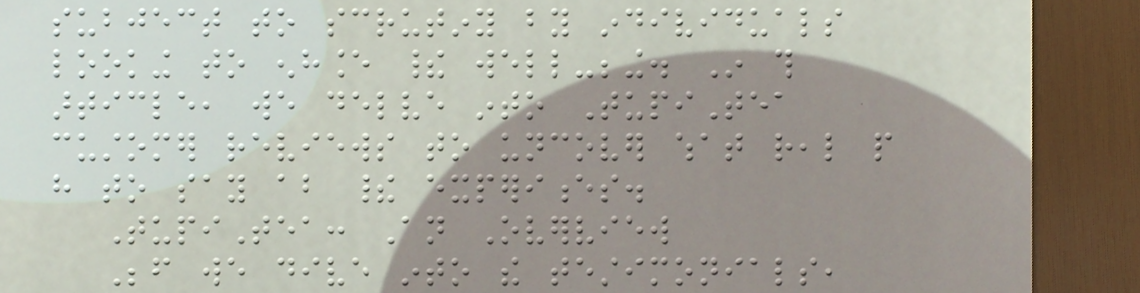subject to scrutiny by individuals
looking to enhance their well-being. In this
article, we delve into TupiTea
customer reviews to uncover what real people
have to say about their experiences.
TupiTea: An Overview
Before we dive into the testimonials,
